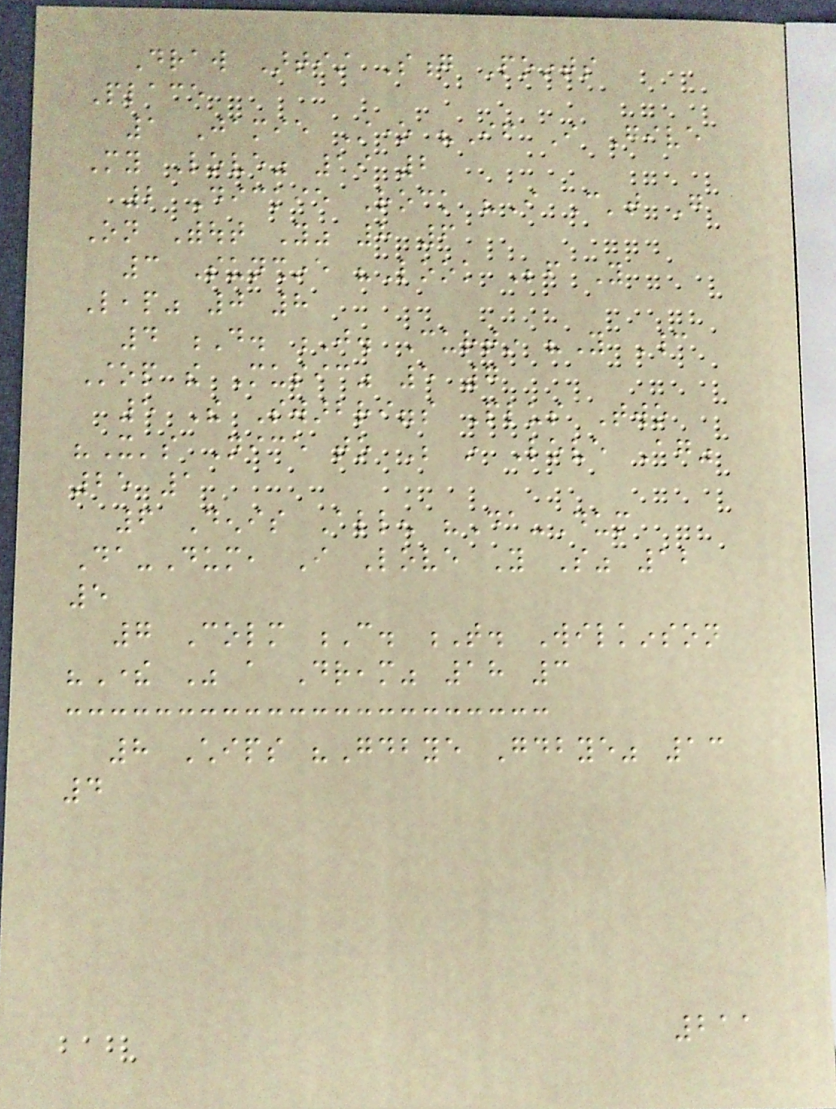Draw Artist Song Points
Place
1 Jamie Stone "If I Give
My Love" 19 2
2 Dickie Rock "I Can't Go
On Without You" 8 6
3 Sunshine "Look Before You
Leap" 0 8
4 D. J. Curtin "You Cannot
Stop the Music" 5 7
5 The Swarbriggs Plus Two
"It's Nice to Be in Love Again"
25 1
6 Denis Allen "Da-Dum
Da-Dum, I Love You So" 12
5
7 Colm C. T. Wilkinson
"There Was a Dream" 18 3
8 Chips "Goodbye Goodbye" 13
4
211
